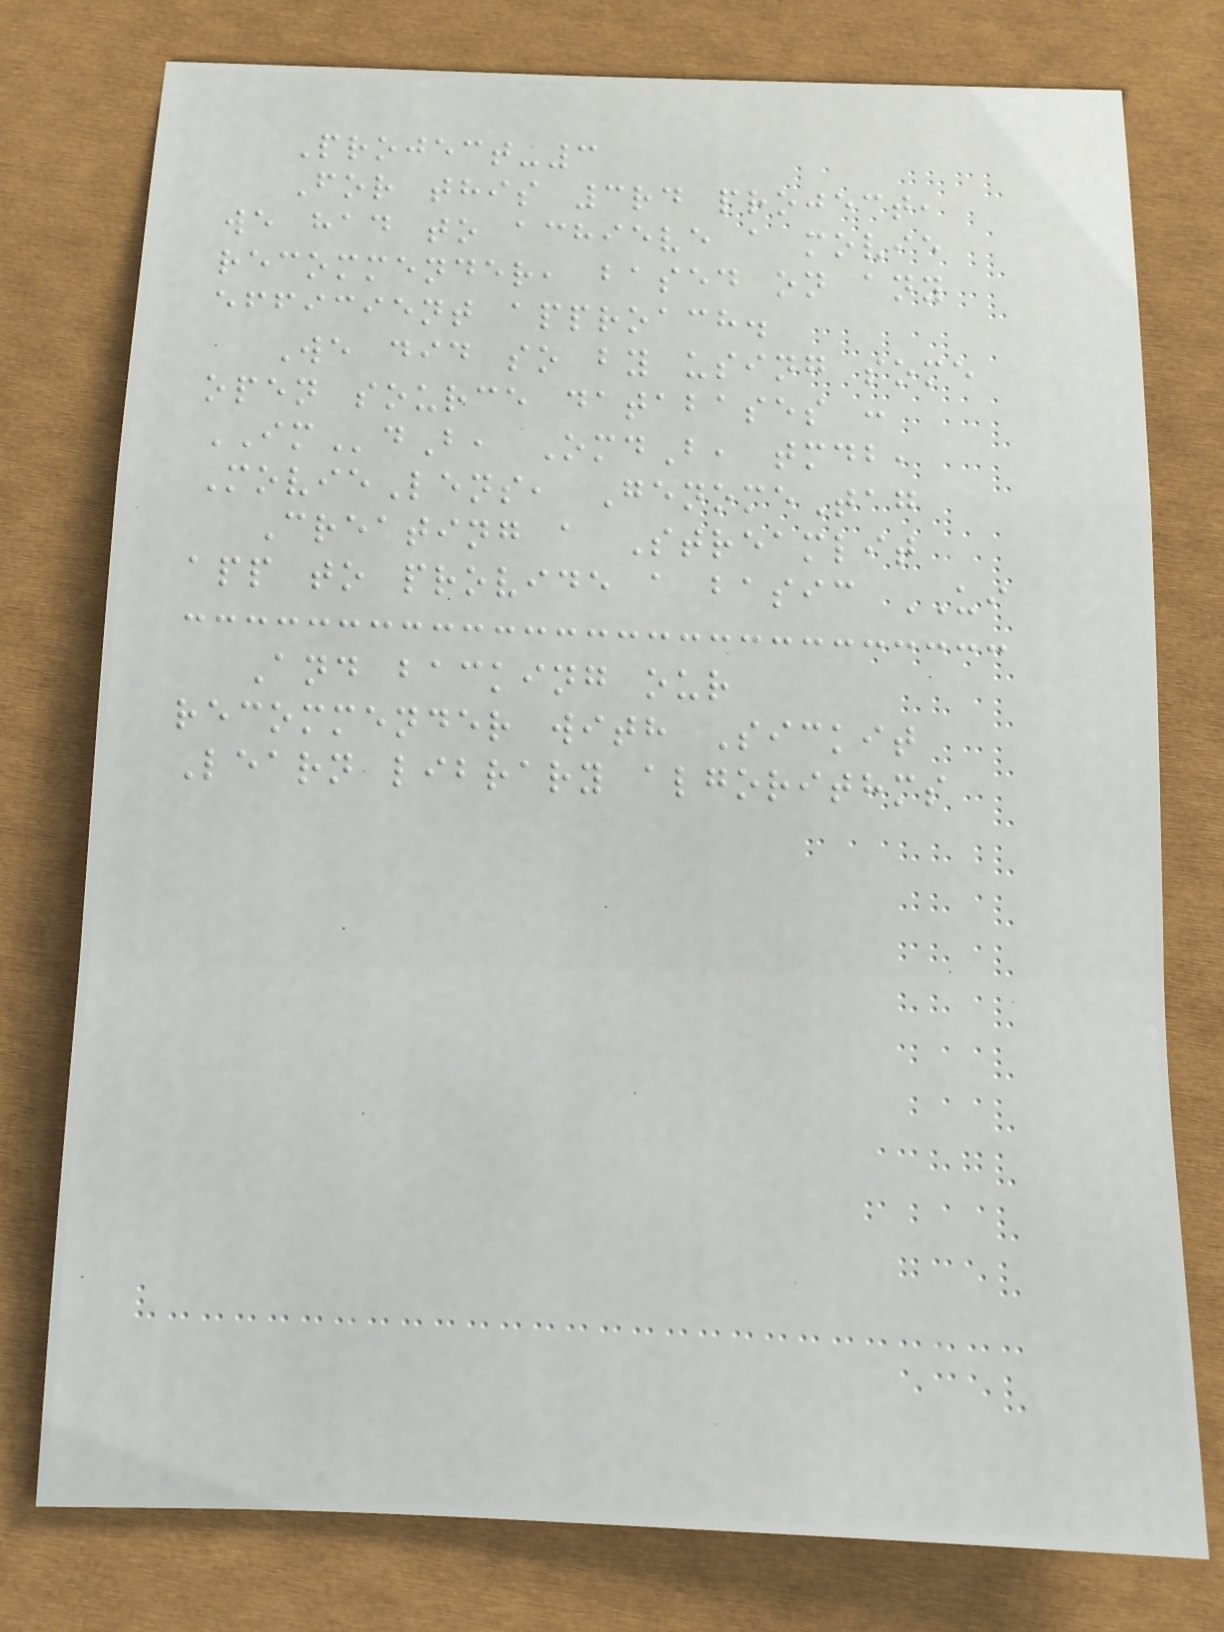Project-3
For this 3rd project,
we had to achieve a movie
recommender, based on any
efficient approach.
We did so by using some
open source databases :
IMdB, OmdB, tmdb,
MovieLens, GenomeTag
Creating a Streamlit
app to provide a basic UI
And backing our
recommender with Sickit
Learn library algorithms
